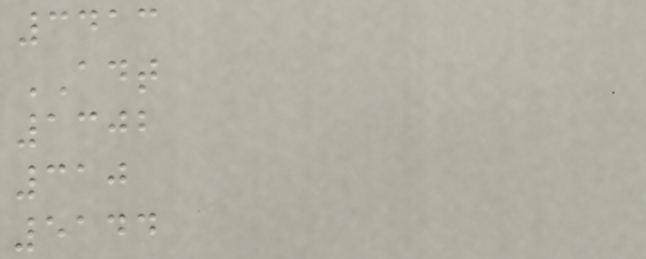3413
ADT
1302
310
5144
